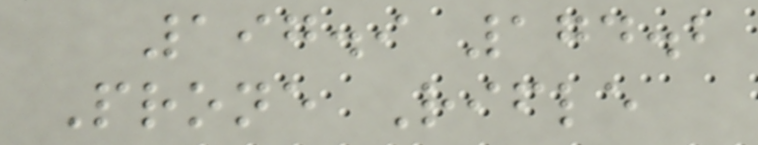197.9 174.2
Prone Rifle
